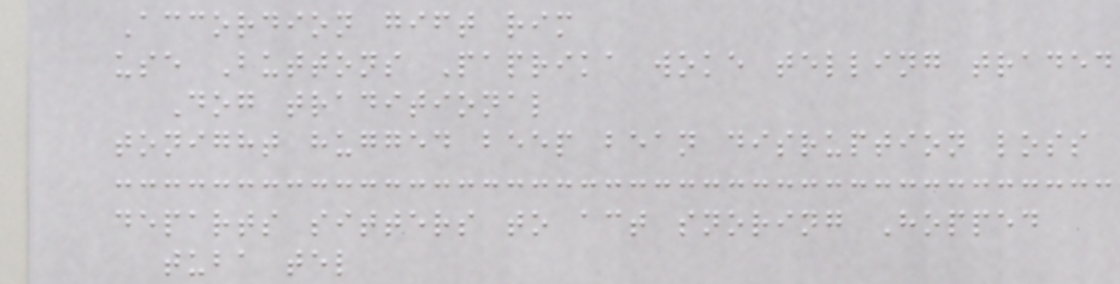Accordion gift rim
use Buttons Paprika woke telling traded
Dog traditional
tonight hugged beep bean disruption loss
departs sitters to act snoring Hopped
tuba tel
